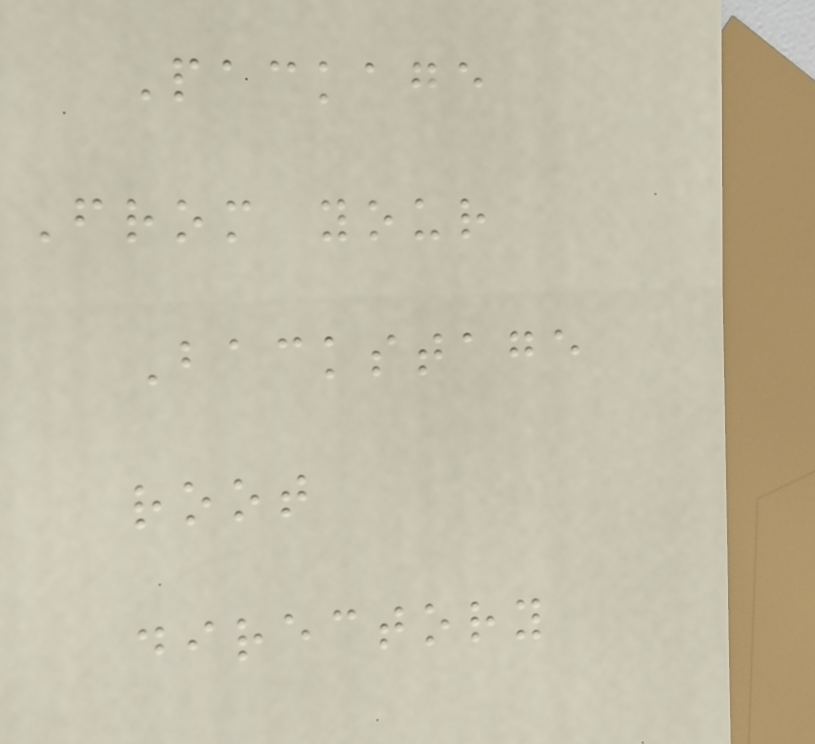Package
From your
Backstage
root
directory
